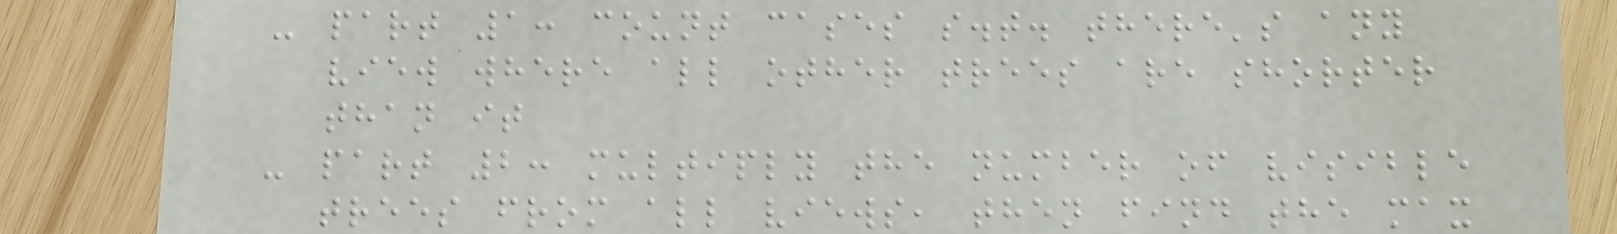- part 1: count cases s.t. there's any
view where all other trees are shorter
than it
- part 2: multiply the number of visible
trees from all views, then find the max
